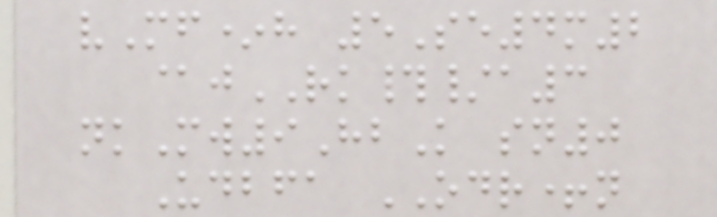vMf*h 5Se4m2
@jRK#/a3
nkMw9HbK sn0
Udbfa ODR+n
